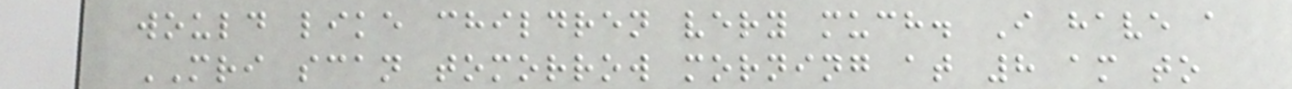would like children very much. I have a
MRI scan tomorrow morning at 8 am to
